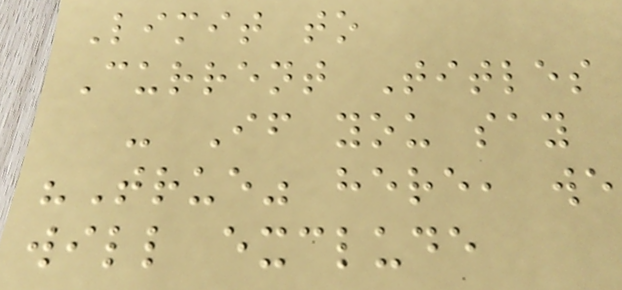Limit to
Current Titles
- If you say
"True" here, we
will exclude
